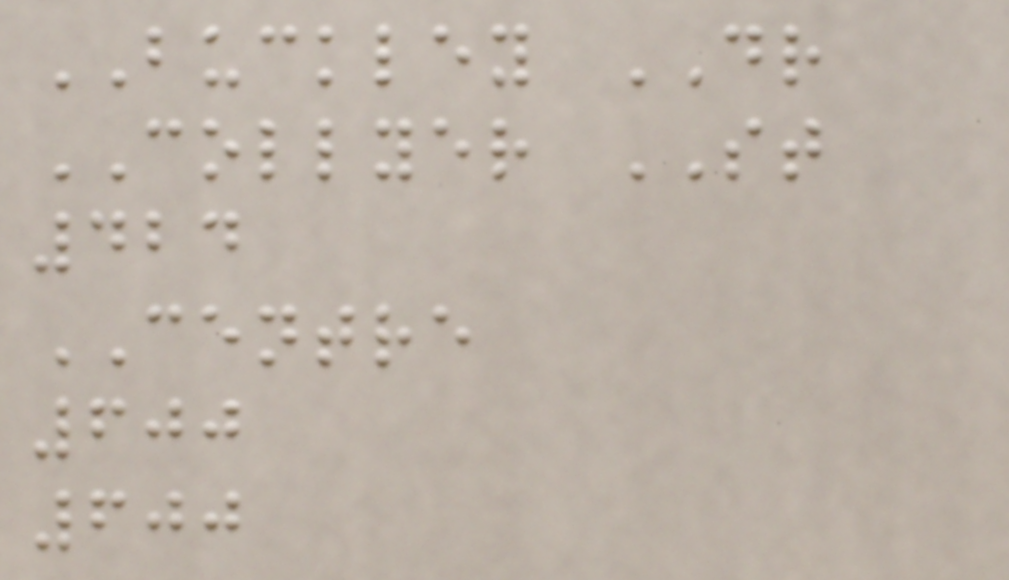BUCKLEY DR
COLLYER ST
424
CENTRE
600
600
